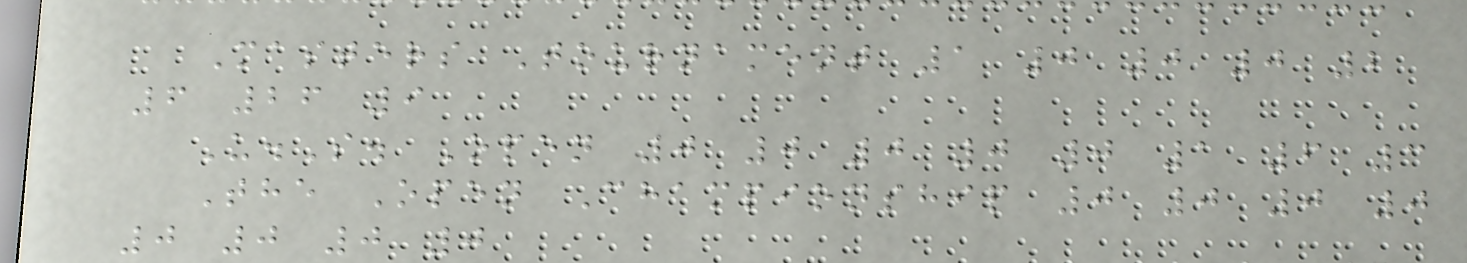Masters Tournament 1 0 0 0 2
6 26 9
U.S. Open 0 0 0 0 0 1 6 3
The Open Championship 0 0 0 0
0 0 0 0
